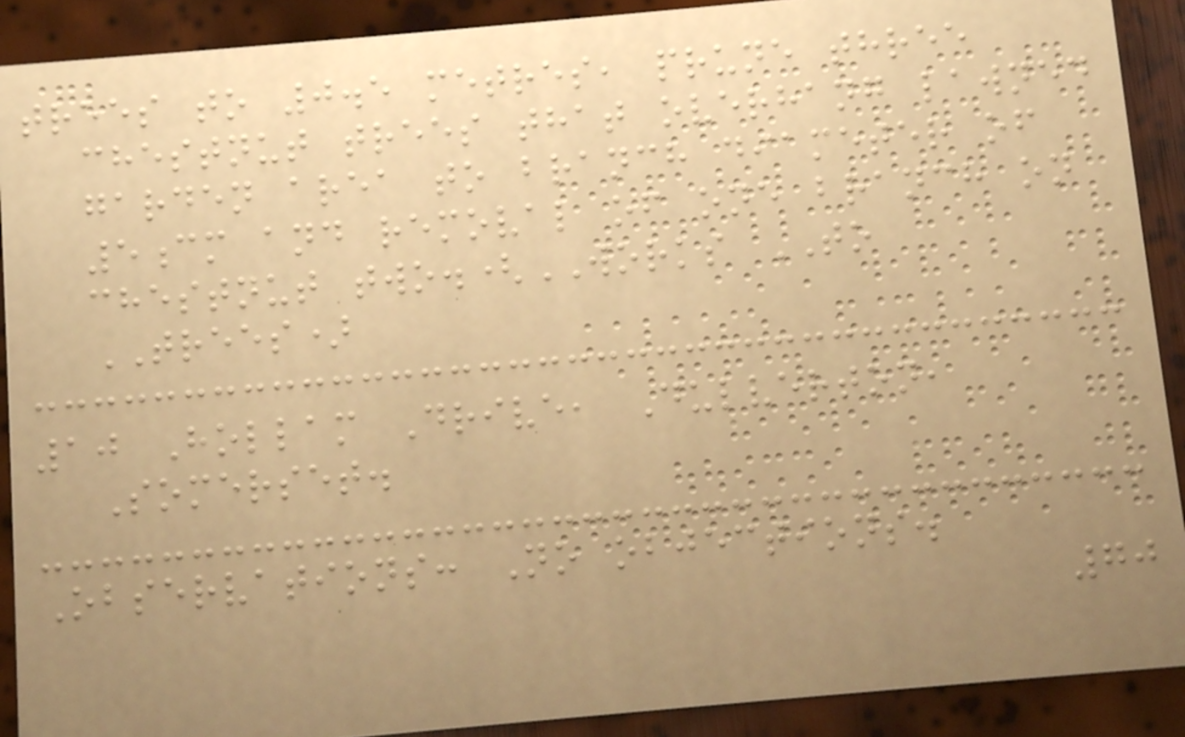trees to 0.5 metres, prune three
chestnut trees that overhang lawned
garden area to branch diameter of
5cm and removal of one branch on
chestnut two.(WORKS TO
TREES)
10 Hollam Drive, Dulverton,
Somerset.
Observations: No objections.
70
